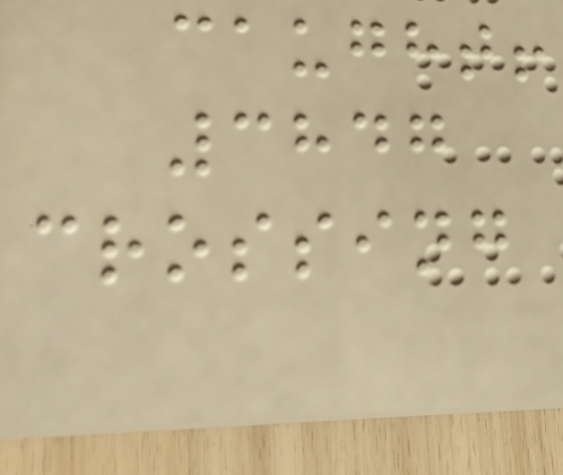caught!
3847
crossing
